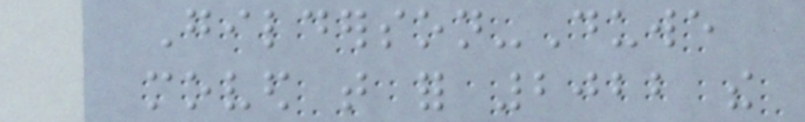Gilderson-Duwe
moved that for 2022 the
